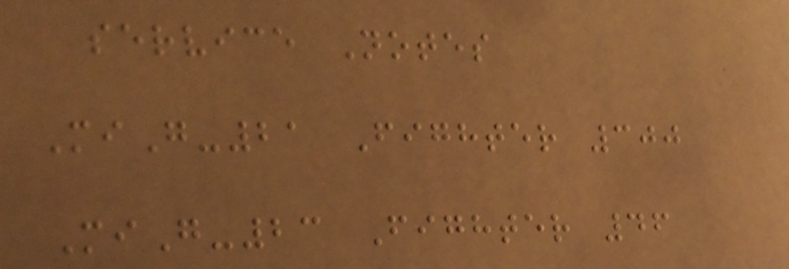service Notes
MiG-21 Fighter 300
MiG-23 Fighter 46
